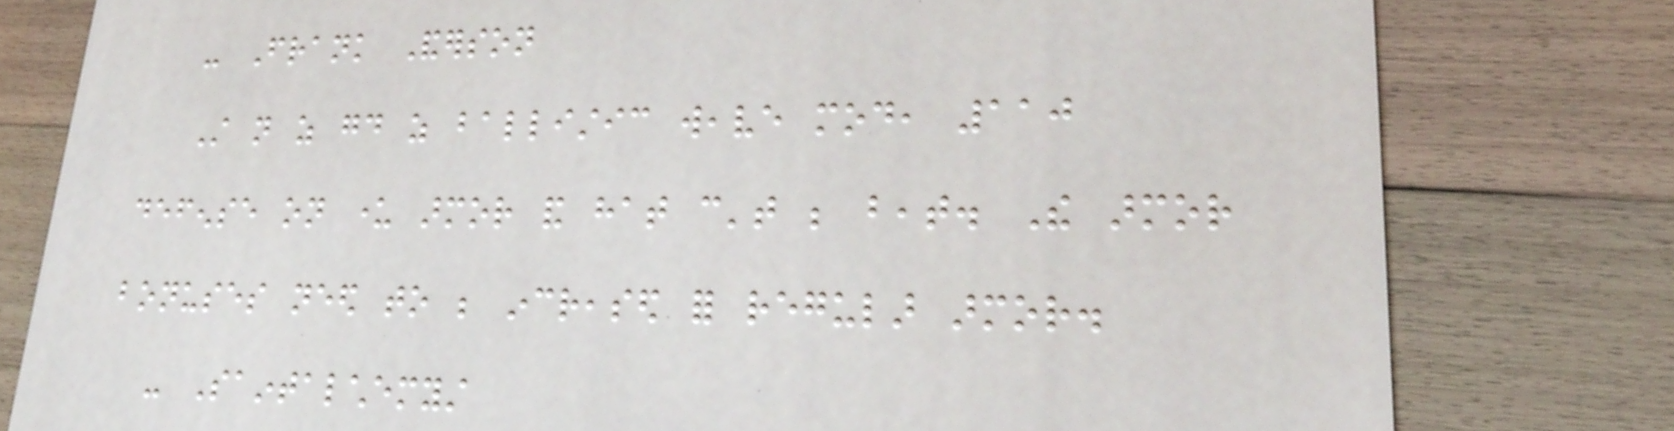- Frank Anderson
Still not as good as ballistic weave mod, 110
defense on under armor and hat can't be beat. The armor
bonuses need to be increased for regular armor.
- Saintalchemyst
